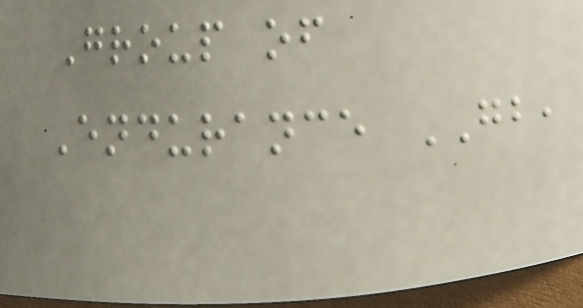Group of
Endurance GB,
